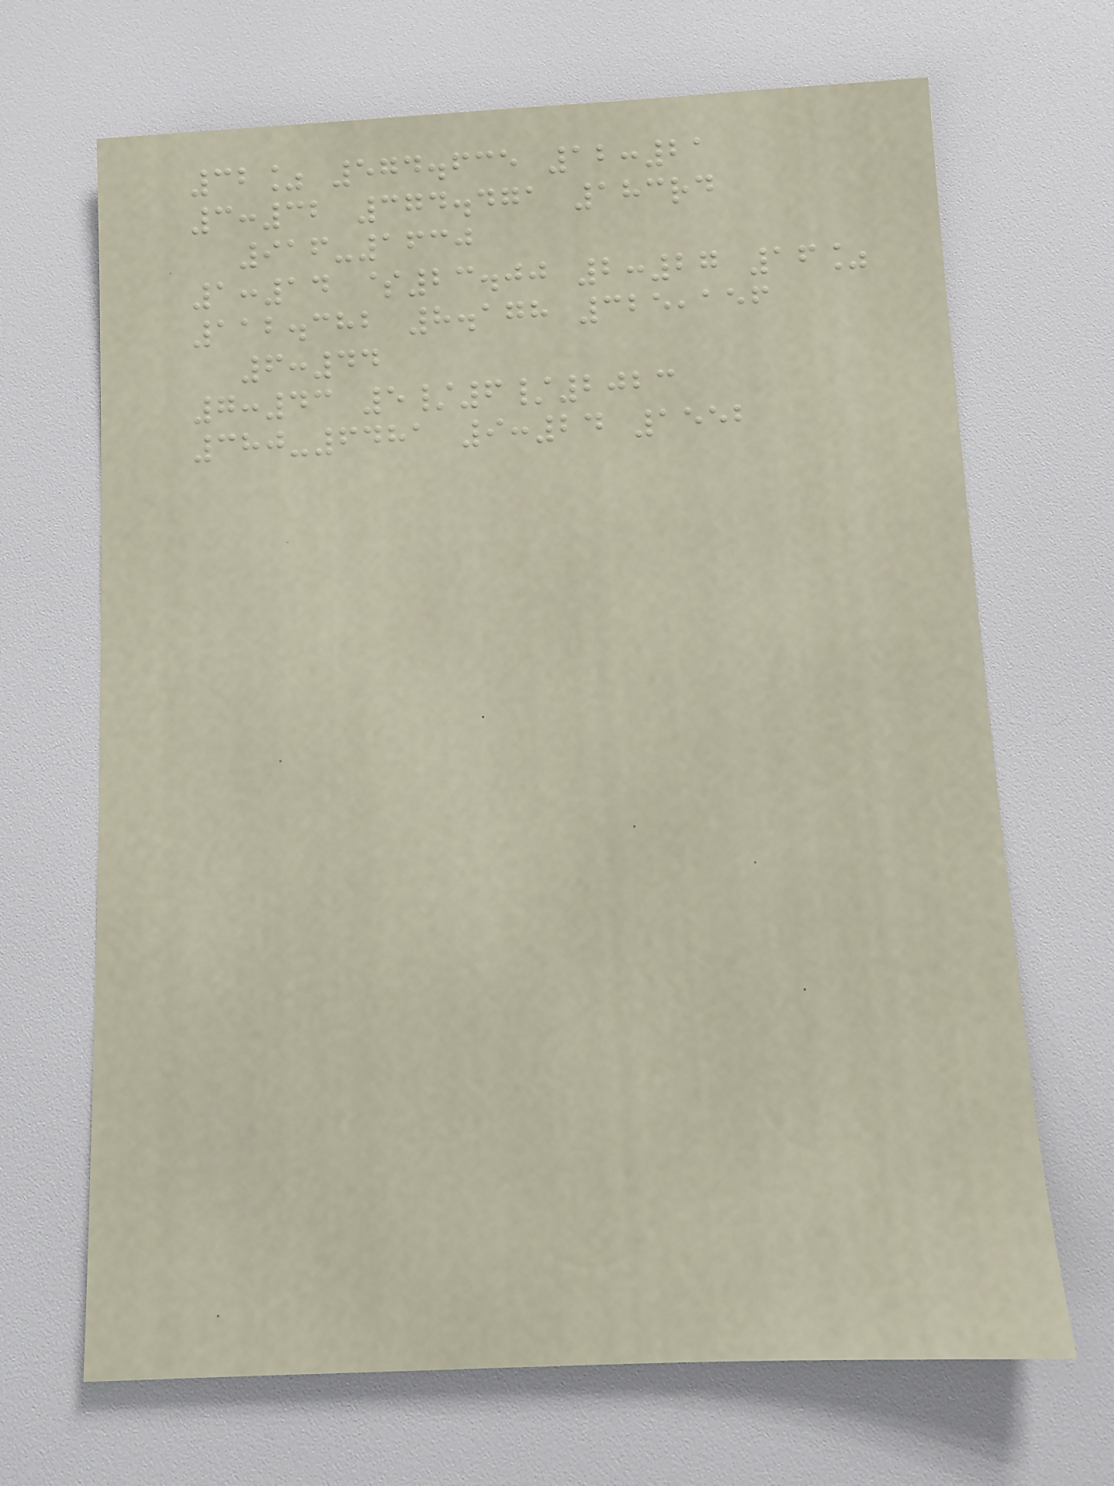32% 574.635 12:21
3:32 374.471 183rd
916-1630
1:14 $23.00 2:27 16%
112.382 8.178 325,156
6:44
7:43 5/6/2023
380-6481 9:24 1552
